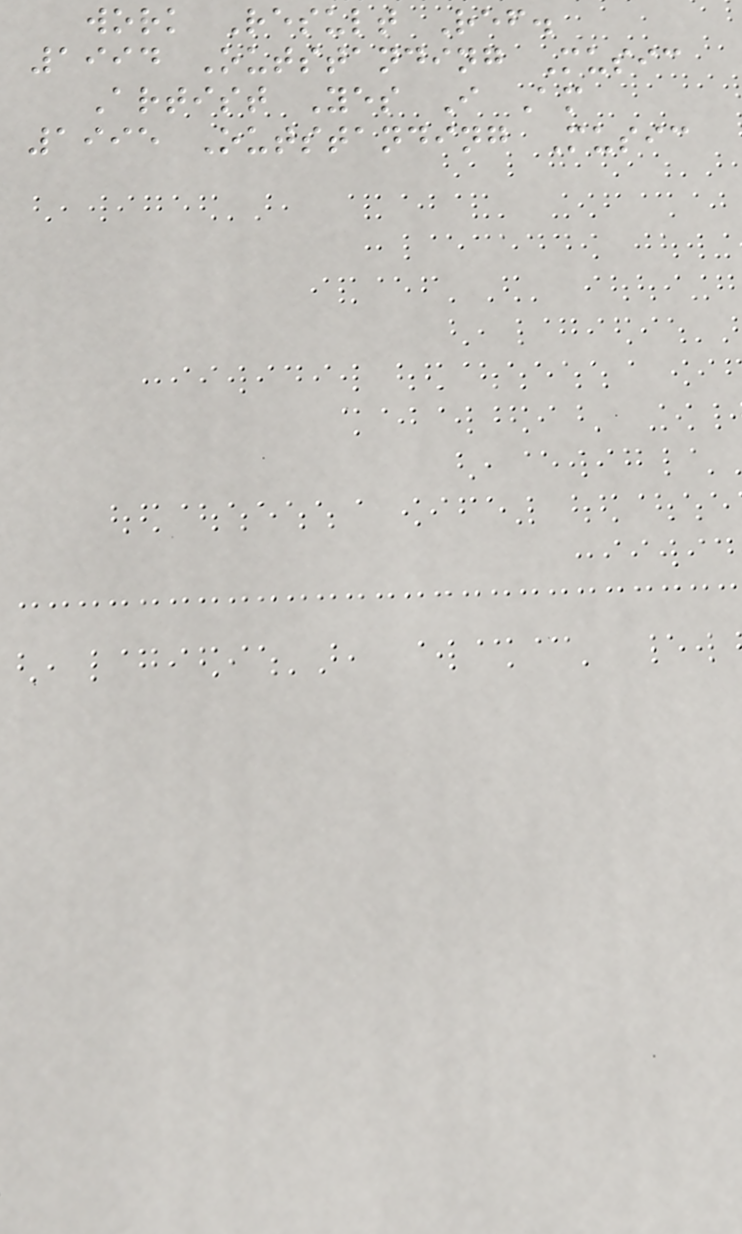work Result Ref.
1994 Outstanding Music
Artist Yes I Am
1995 Outstanding Music
